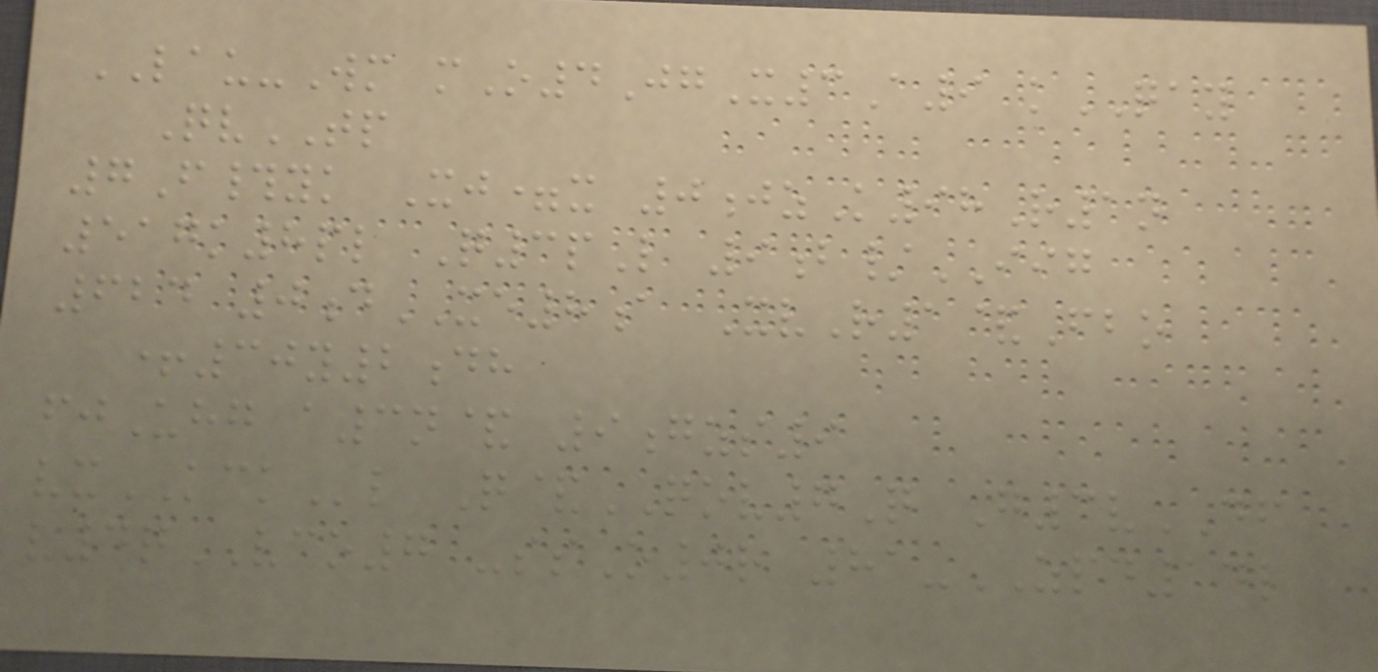LAU-Wm mO4JgX3A9 kQAY
QvTP
7F#yk Xj=x 0jzK98R1n
517k8pl Q3pL 9b/IIG
624 0dXE8a XvR1&Fbo
+30y2dh
fjUhg a3n& 9gzs9
vxKCKl Q&QOV7Q G3vDF
v4qVCO7 -ssO0r 81-ZPD14l
